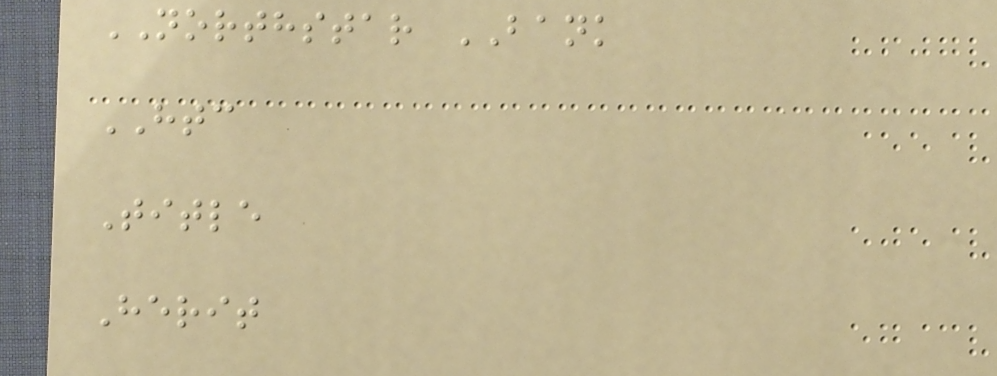NORTHSTAR BANK
HTC
Title
Herit
